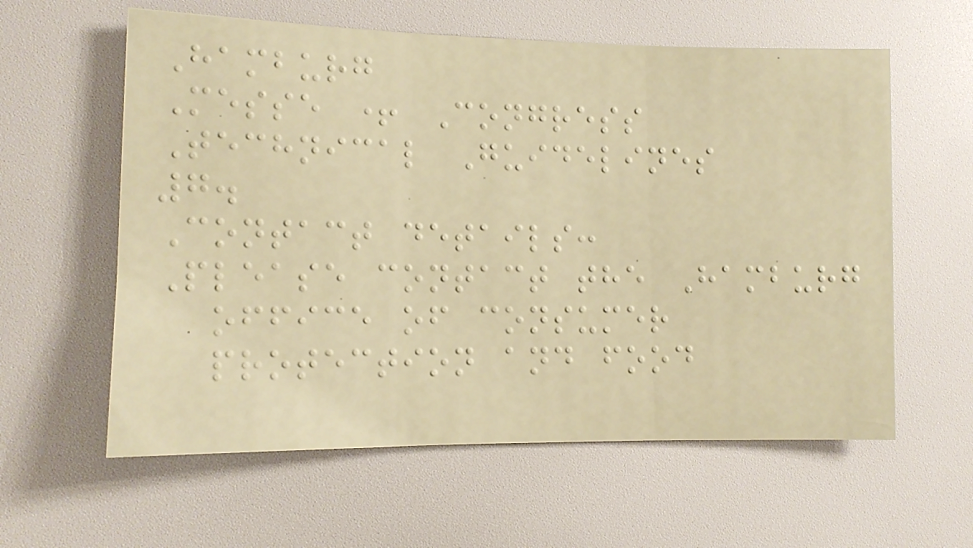Hamburg
Messe + Congress
Technical Guidelines
7.
Contact details:
Please contact the Hamburg
office of consumer
protection and food
